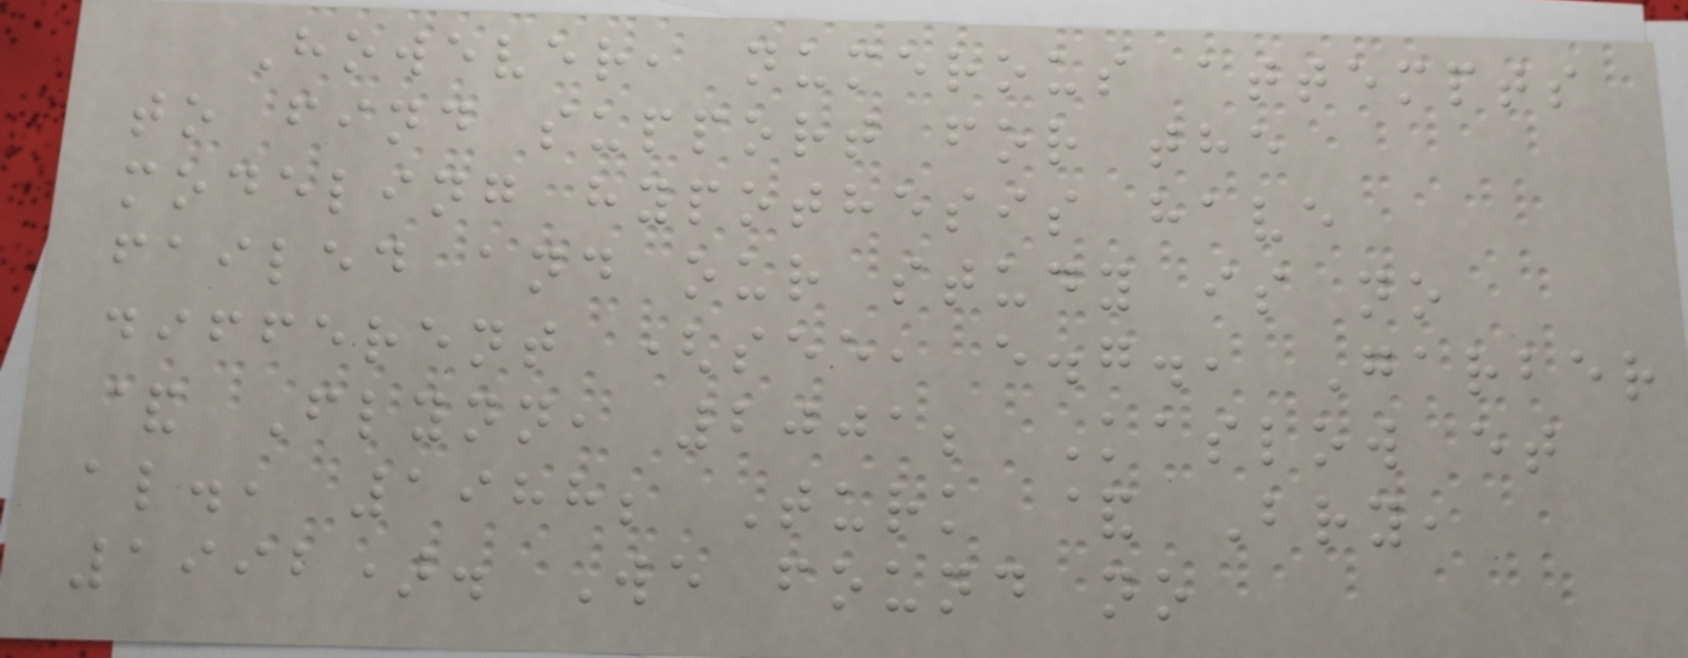However, numerous attempts
to find support for the
modeling hypothesis have
failed and our study is no
different (see, e.g., Garber
& Flynn, 2001; Kaslow et
al., 1988; Turk & Bry,
1992). We found no
